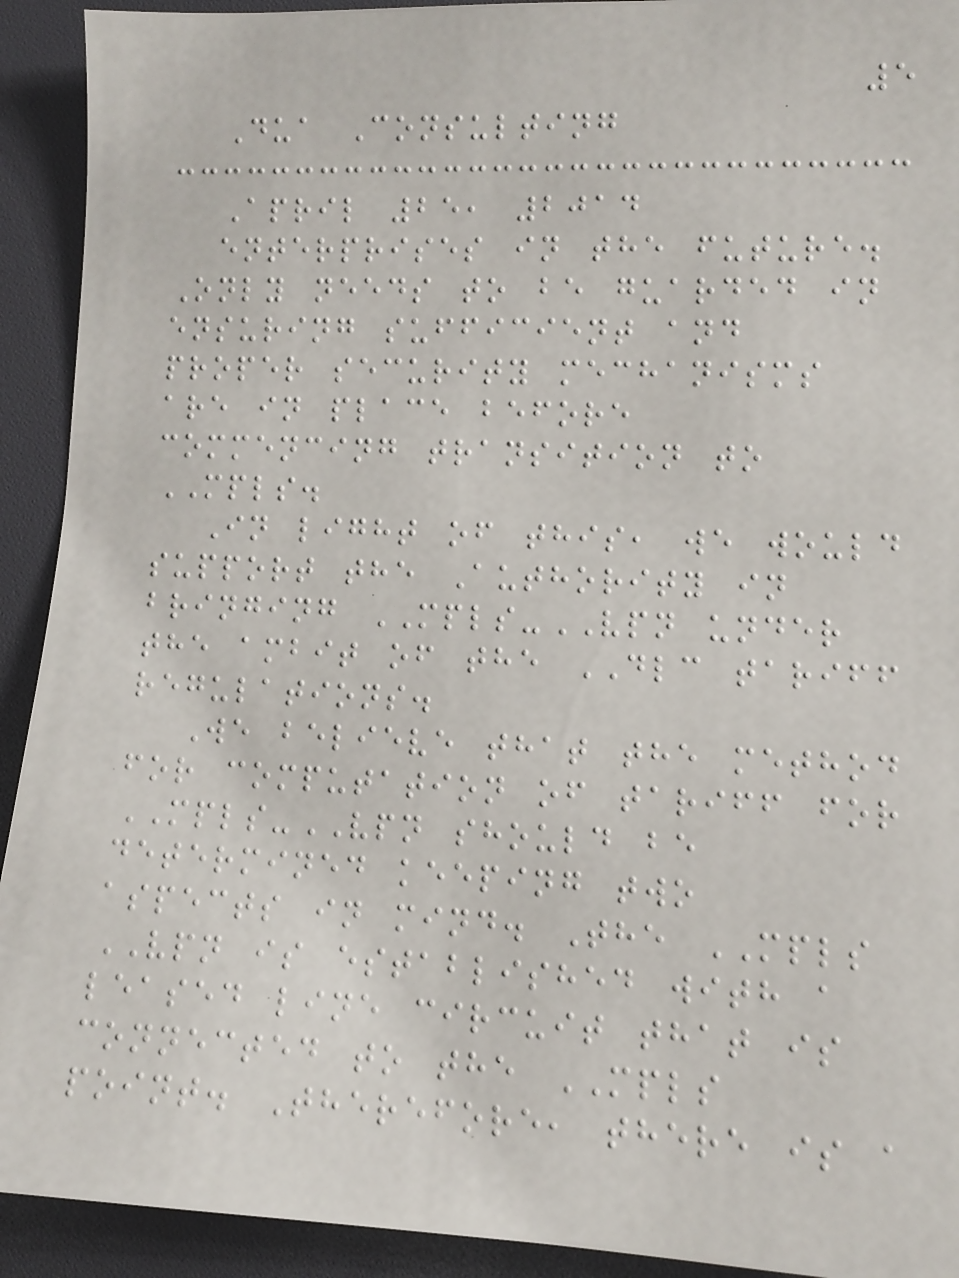5
Dua Consulting
April 25, 2014
enterprises in the future.
Only needs to be guarded in
ensuring sufficient and
proper security mechanisms
are in place before
commencing transition to
MPLS.
In light of this, we would
support the Authority in
bringing MPLS-VPN under
the ambit of the DLC tariff
regulations.
We believe that the method
for computation of tariff for
MPLS-VPN should be
determined keeping two
aspects in mind. The MPLS
VPN is established with a
leased line circuit that is
connected to the MPLS
point. Therefore, there is a
